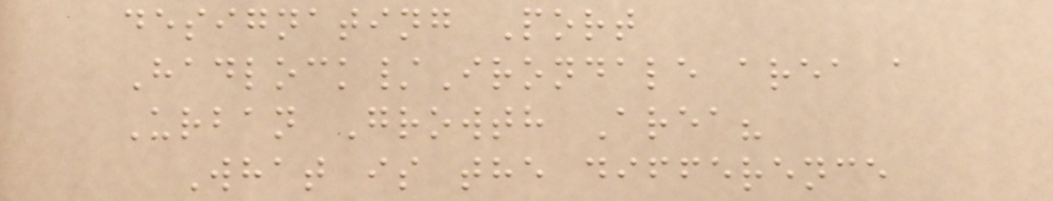designating Port
Hadlock/Irondale area a
Urban Growth Area?
What is the difference
